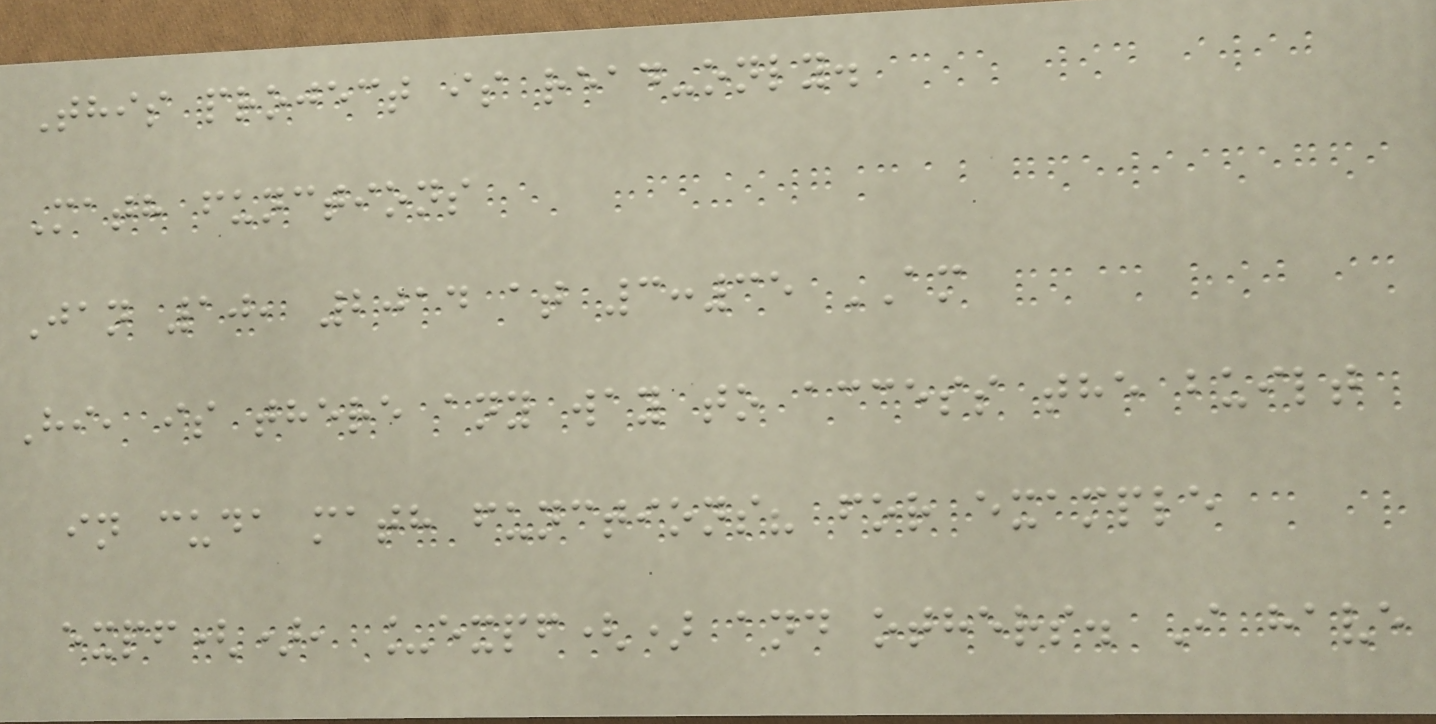This project is read-only.
Math functions
Jan 10, 2014 at 3:35 AM
Hi, is there any way to access the built
in cuda math functions? for example
expf(), _expf() and others. I have
